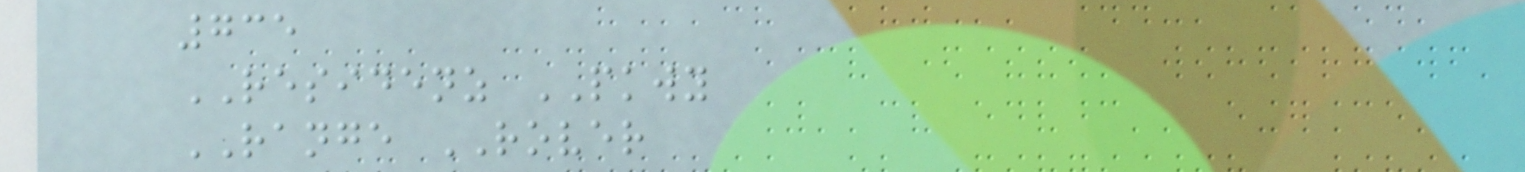735
RESIDENZ PKWY
RANGE ROVER
